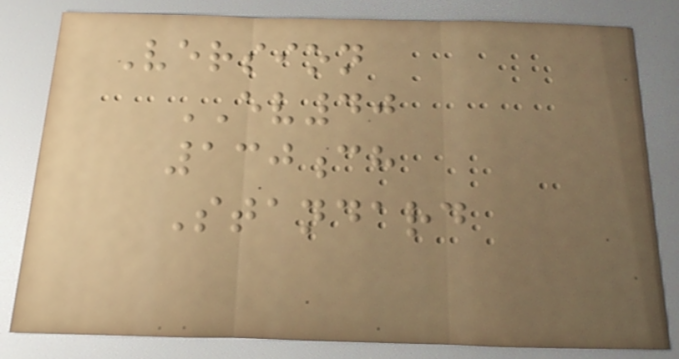Version
EV40
130ch
Standard
